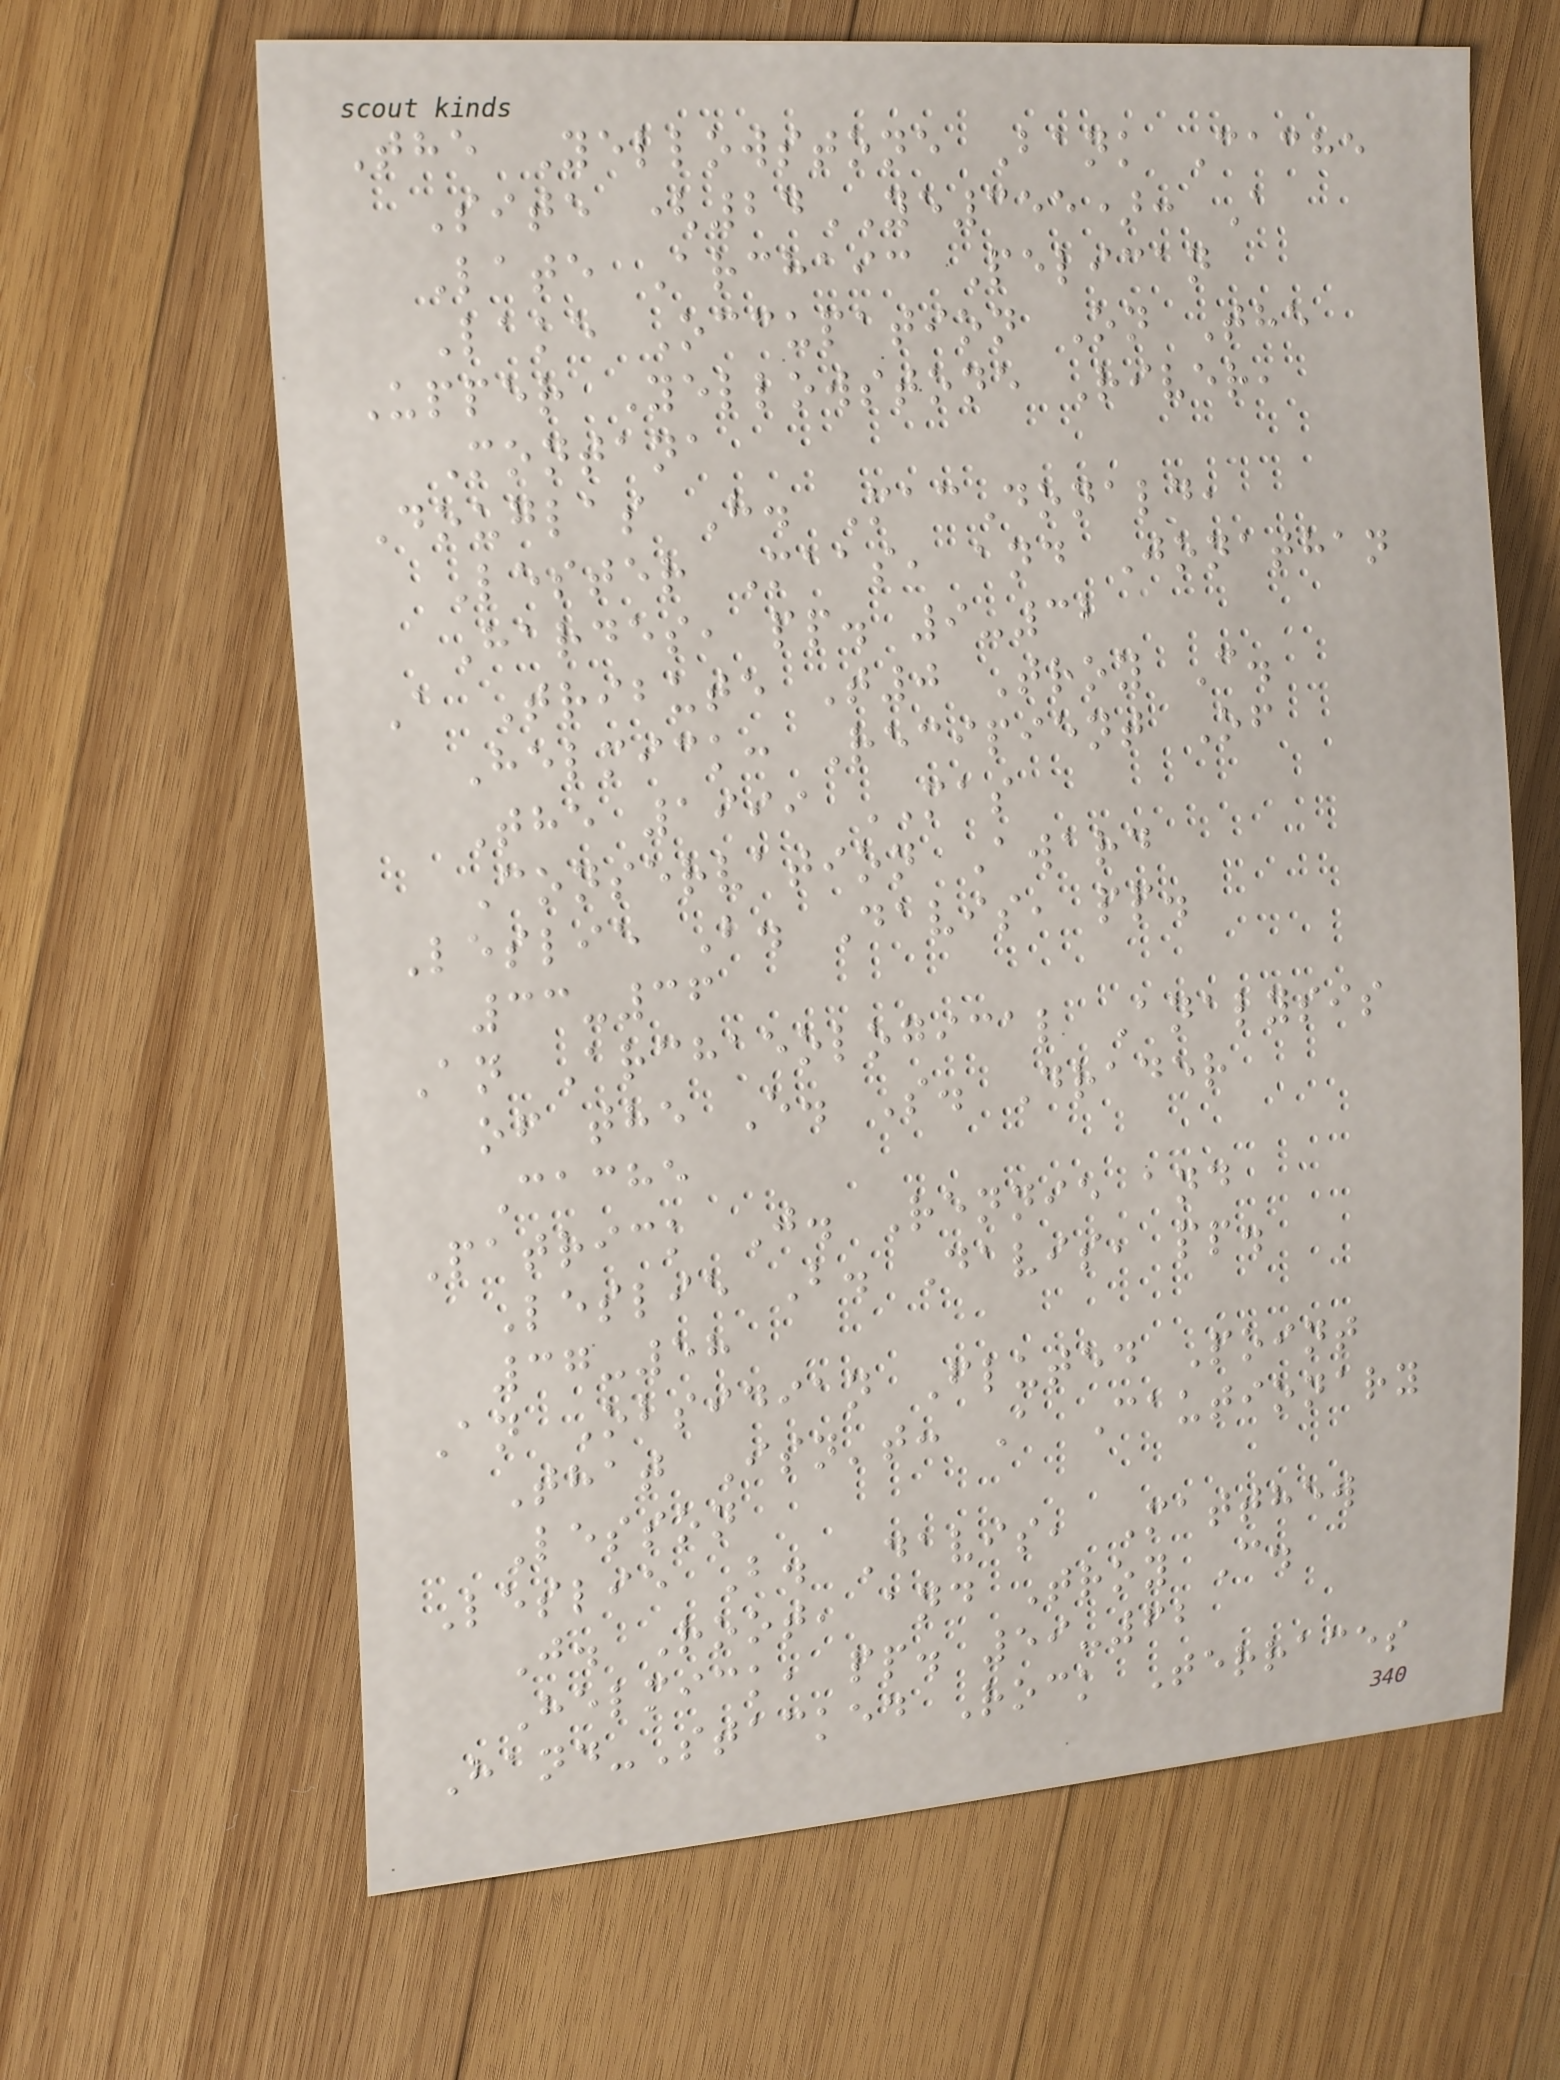The Yellowstone Bank Cache
Site (24YE355): A
Late Archaic Pelican
Lake Occupation On The
Upper Yellowstone River,
Montana
Douglas H. MacDonald,
Lester Maas, and Jonathan
Hardes, pp. 9-32
A Tribute T0 Troy C.
Helmick: Recipient Of
The 1999 MAS
Conservation Award
Leslie B. Davis, pp.
33-36
An Archaeological Analysis
of the E. S. Drader
Cache
Patrick J. Rennie and
Leslie B. Davis, pp.
37-58
An Obsidian Fluted Point
That Isn't: A Cautionary
Lesson
Leslie B. Davis, Matthew
J. Root, and Troy C.
Helmick, pp. 59-62
Hand-Stacked Rock Terraces
